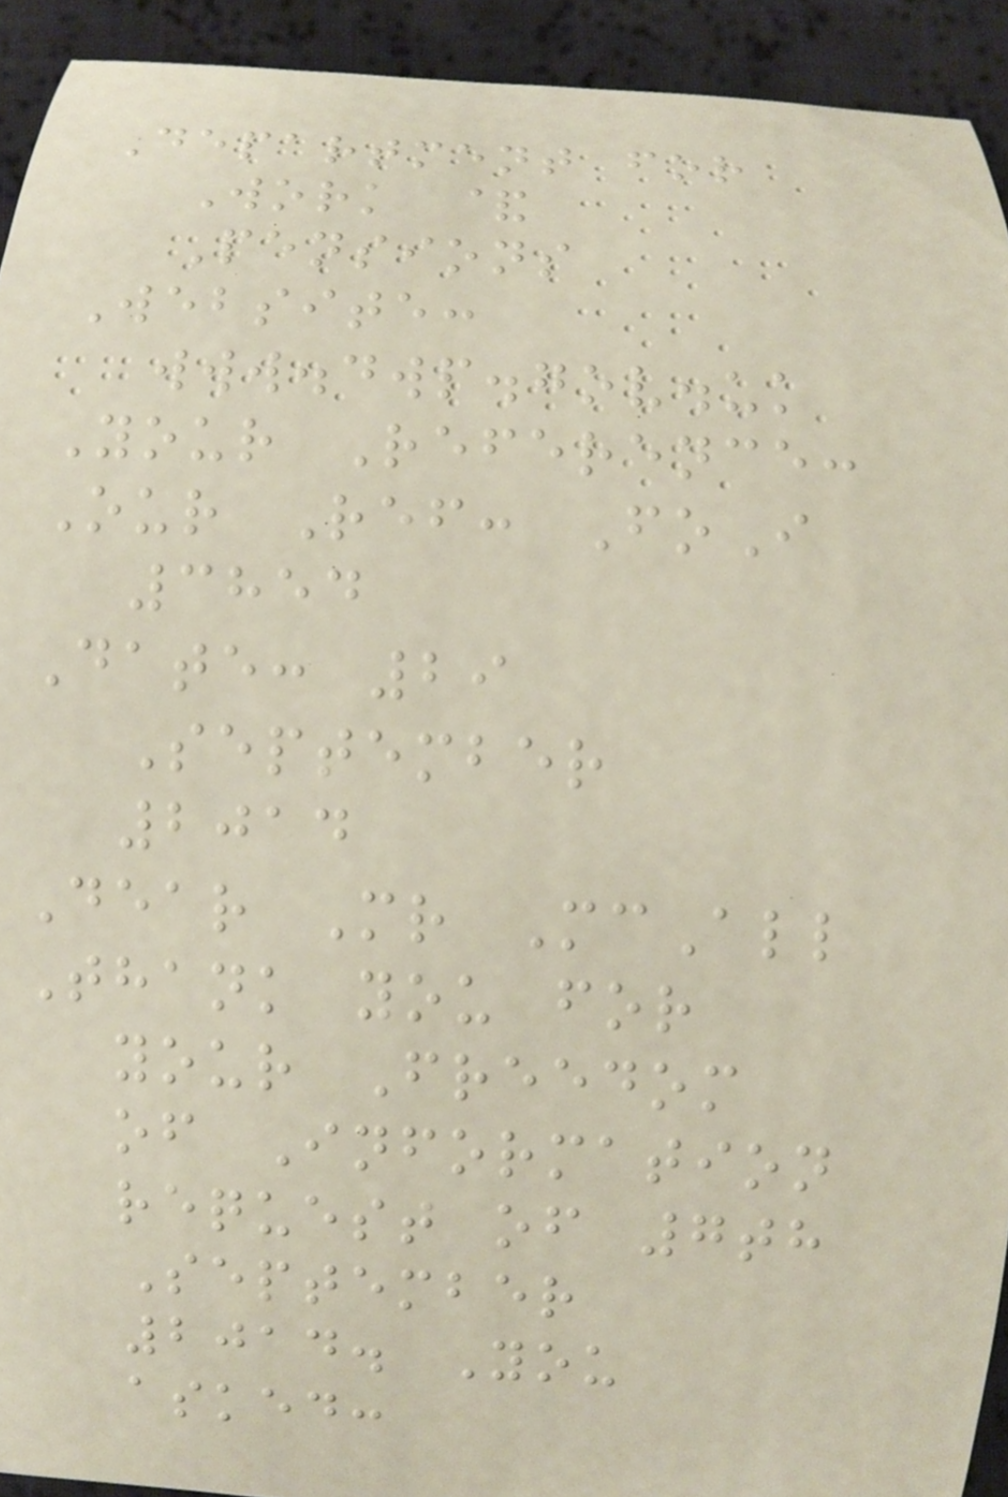Department for
Work &
Pensions
Website:
www.dwp.gov.uk
Your Reference:
Our Ref: FoI
3854
Date: 29
September
2014
Dear Mr McAll
Thank you for
your Freedom
of Information
request of 7th
September
2014. You
asked:
